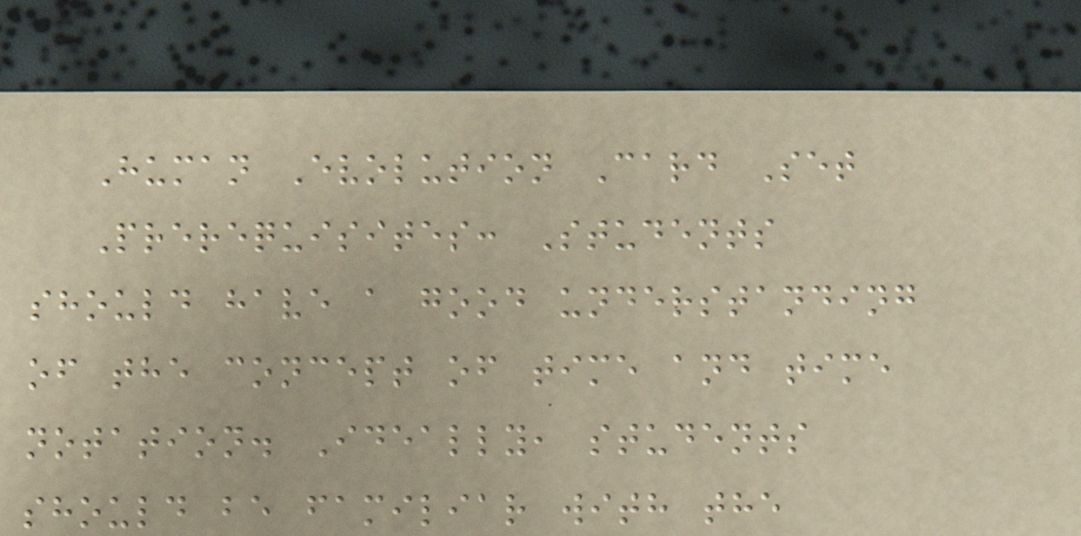Human Evolution Card Set
Prerequisites: Students
should have a good understanding
of the concept of time and time
notation. Ideally, students
should be familiar with the
